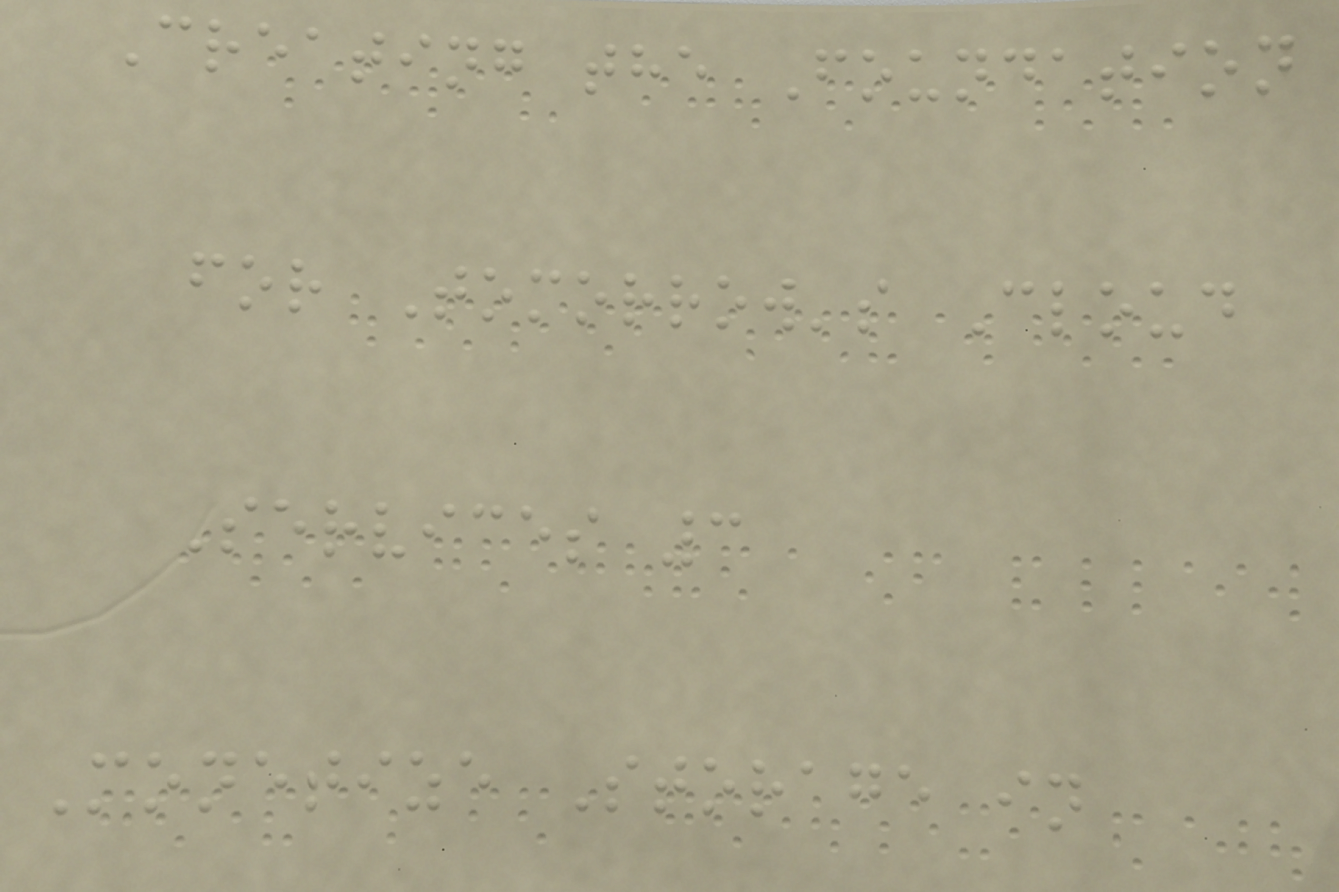Creating the Foundation
for Tomorrow's Cloud
Services 3
Monetize Storage in
